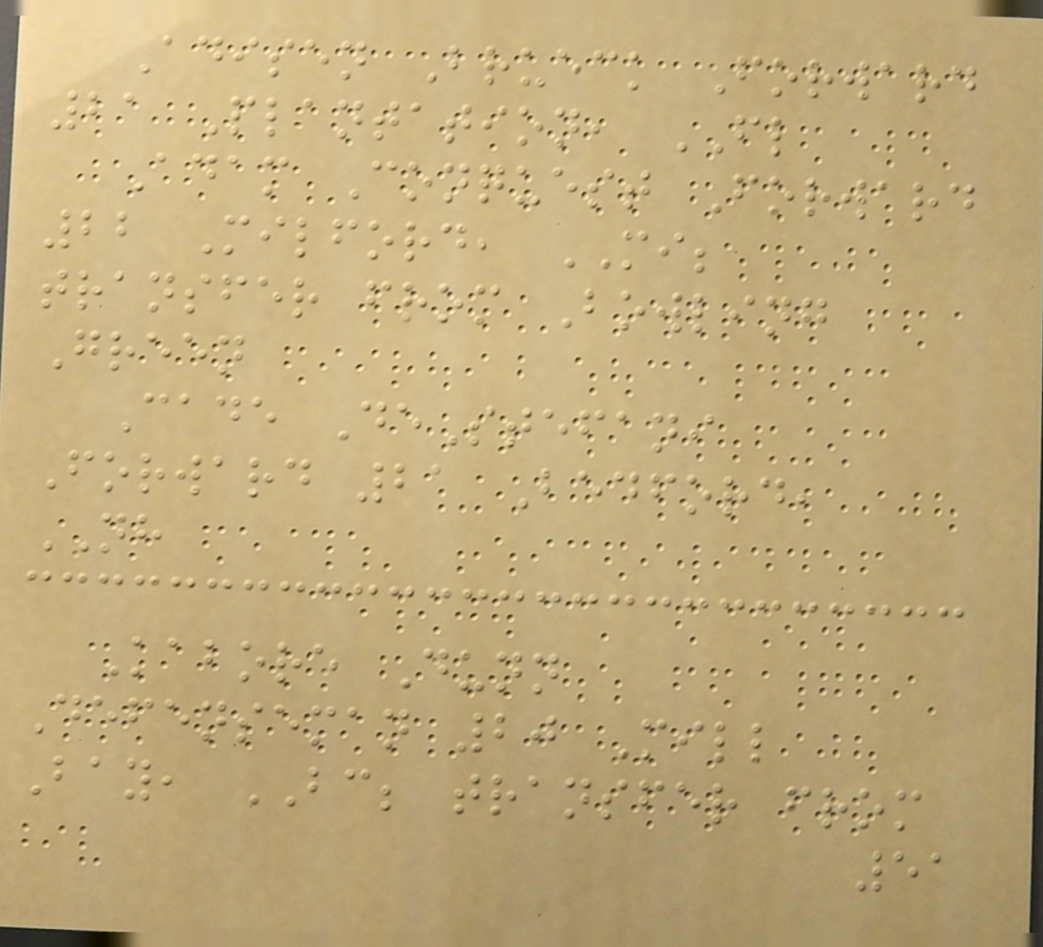Adisen Brueck Forward
21 Plantation, FL
Adam Conquest Forward
22 Milford, MI;
transfer from Bowling
Green
Cade DeStefani
Forward 21 Bedford,
NH
Kabore Dunn
Defenseman 20 Mill
Bay, BC; transfer from
51
